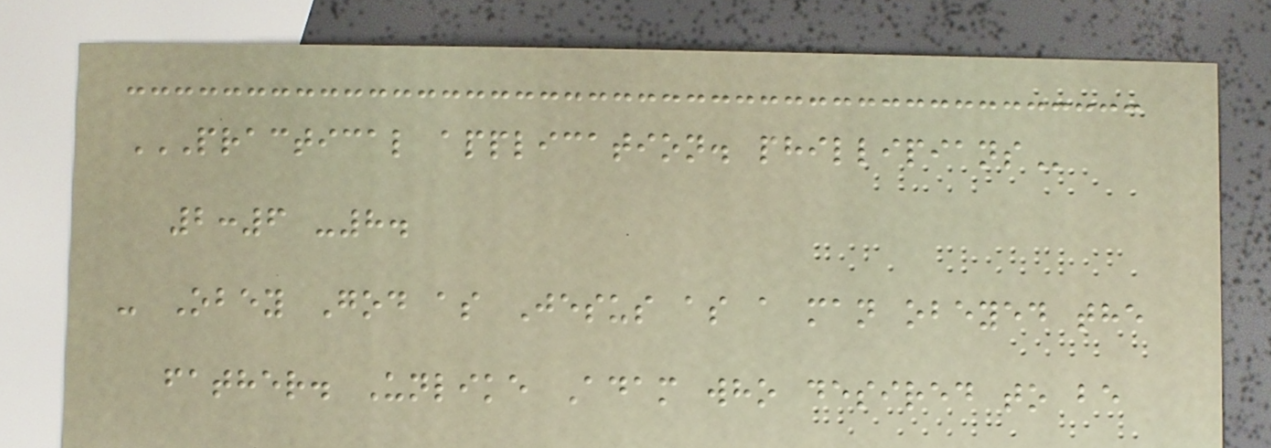PRACTICAL APPLICATION. PHILLIPIANS
2:6 -8.
- Obey God as Jesus as a man obeyed the
father. Unlike Adam who desired to be
